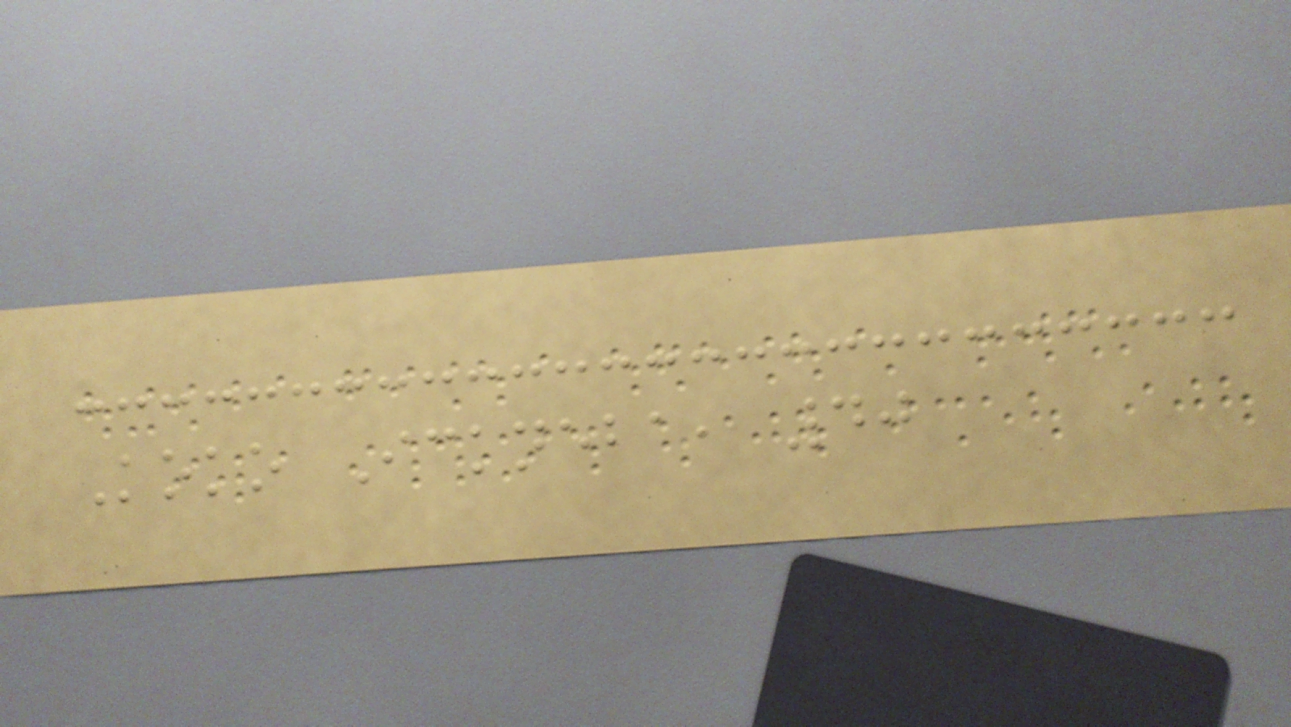Koko Ickneba, 40
